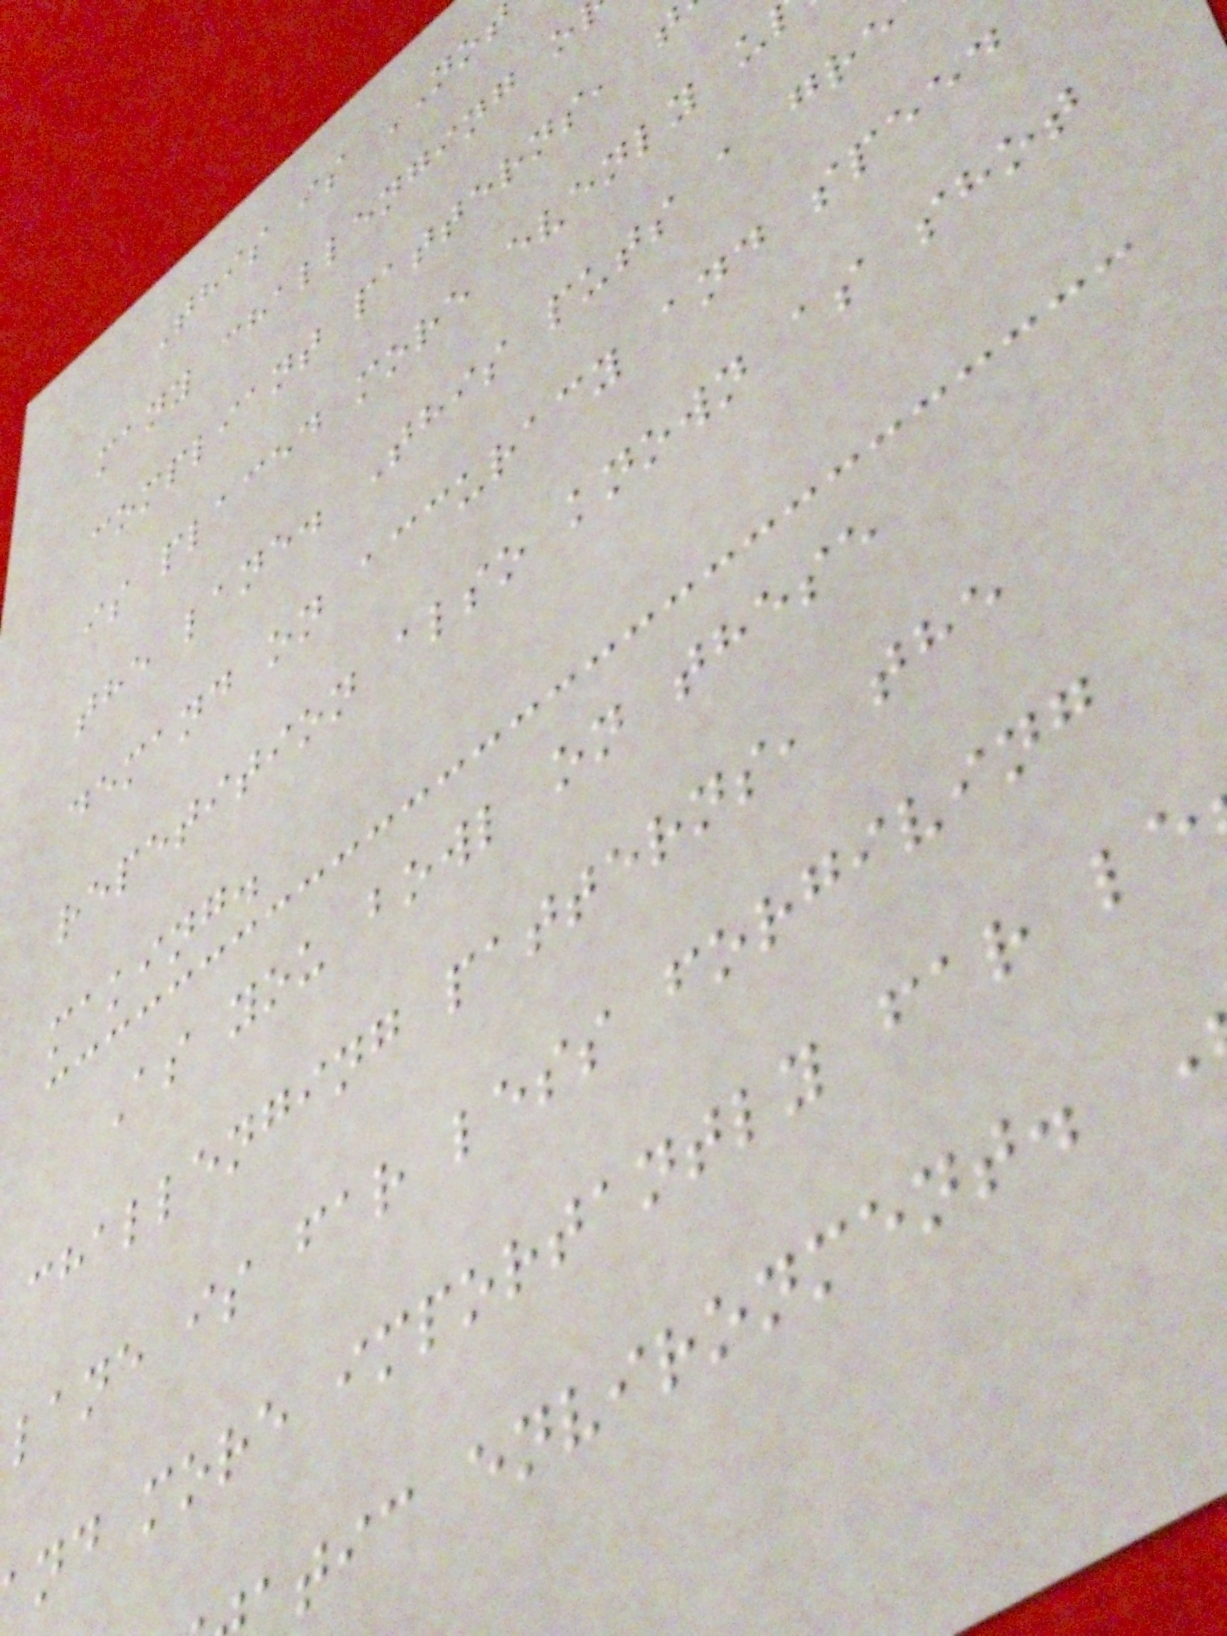This is NOT
many challenging o
compliant patterns, t
is placed more evenly u
the lane. This puts a gre
demand on accuracy and speed
repetition also known as shot
making.
As you bowl on these
challenging patterns, the
lane is far less forgiving
nd more importantly far le
tic environment.
